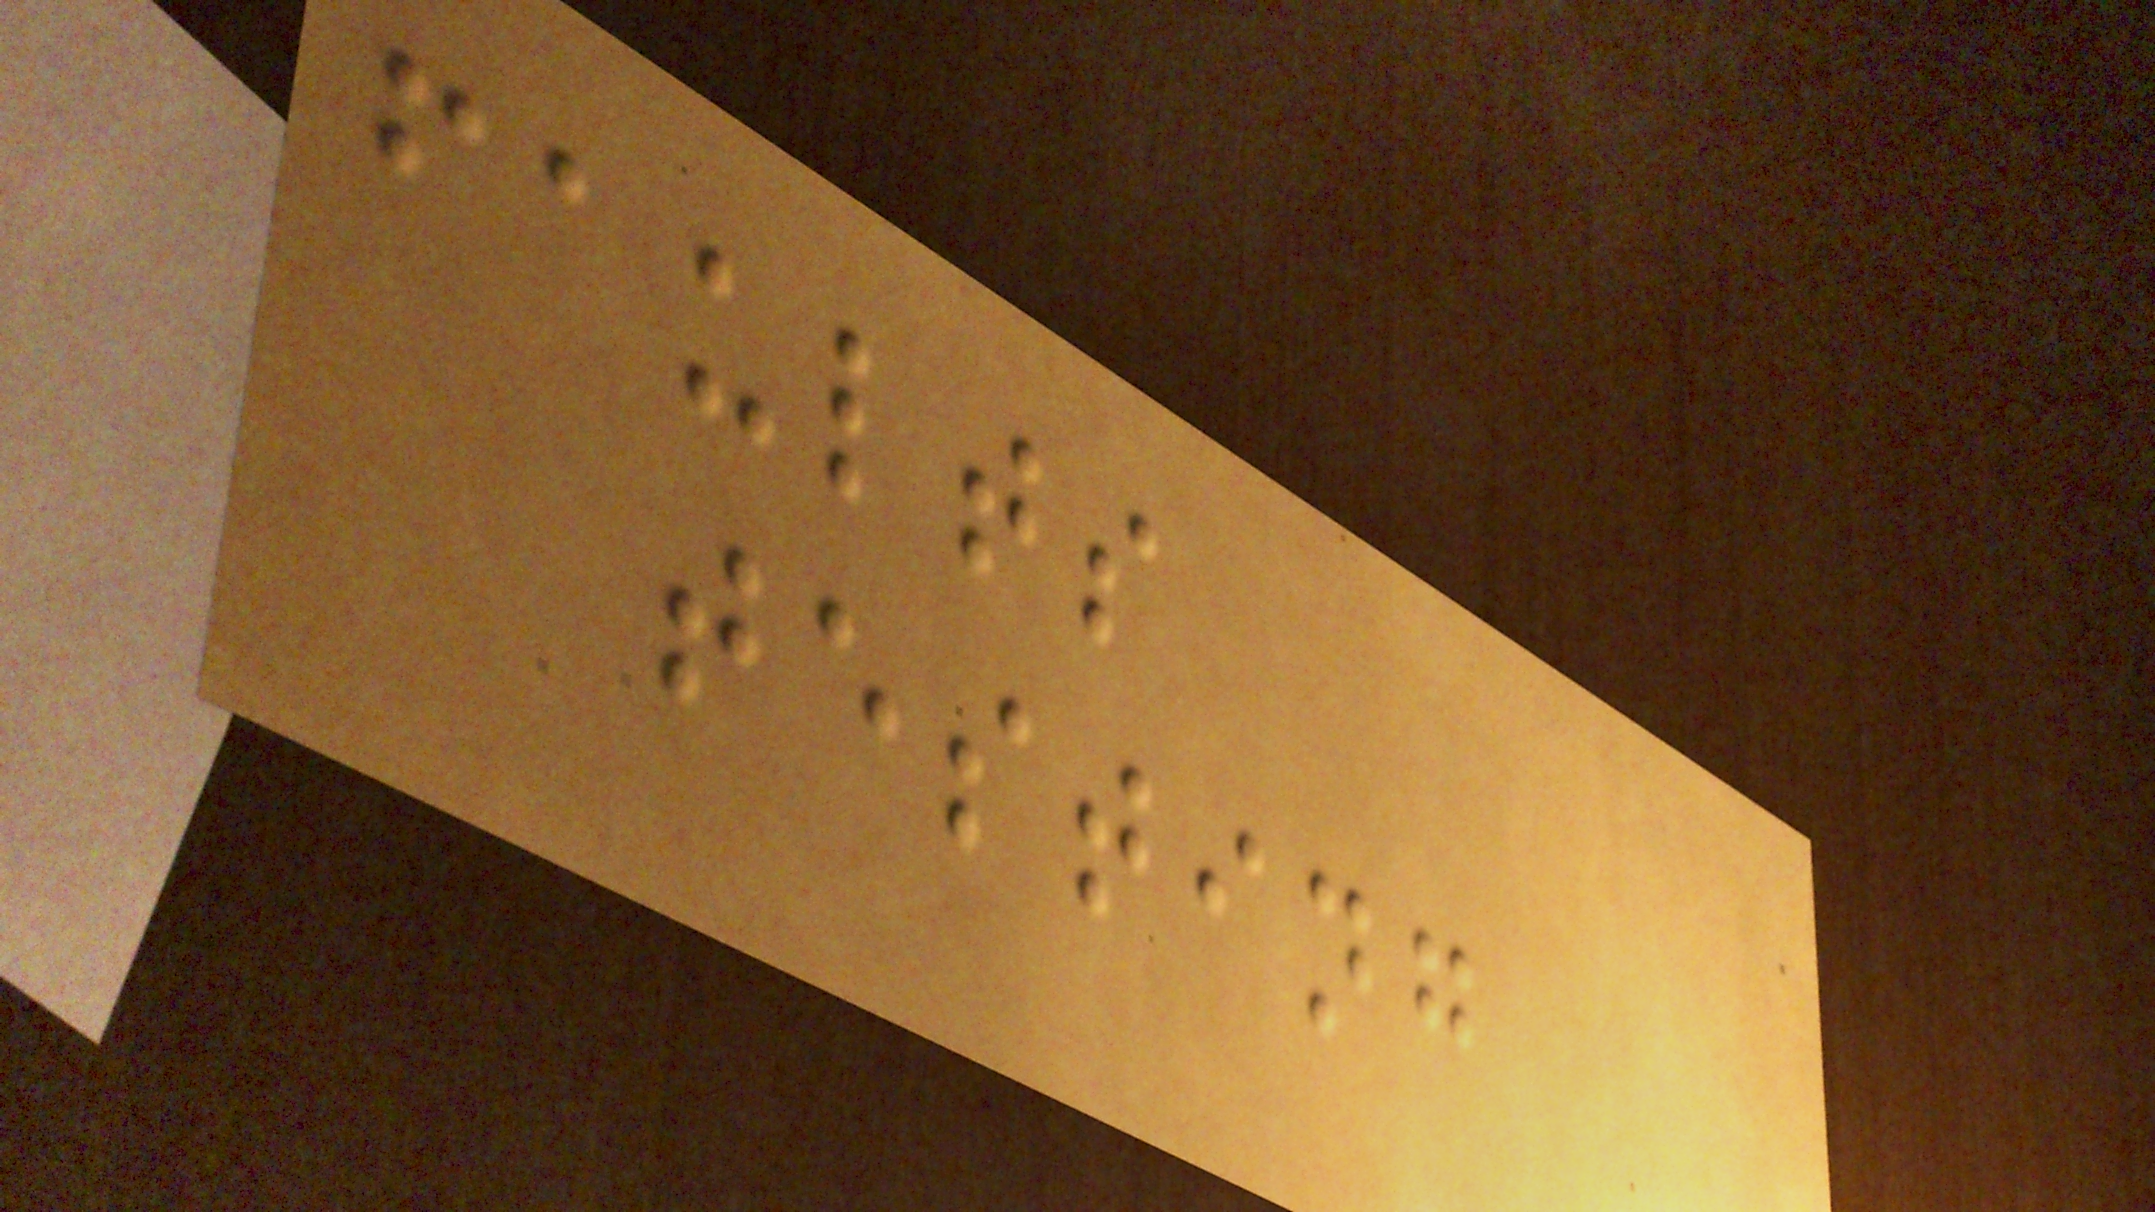faults
testing
